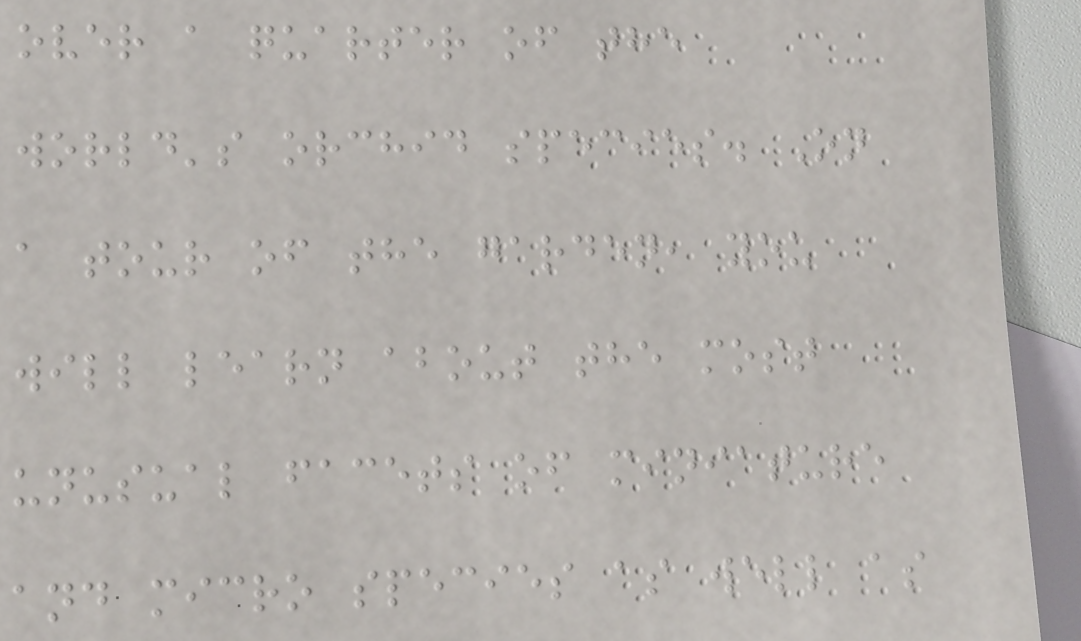over a quarter of the
world's orchid species. On
a tour of the garden, you
will learn about the most
unusual facets of miniature
and micro species as well as
